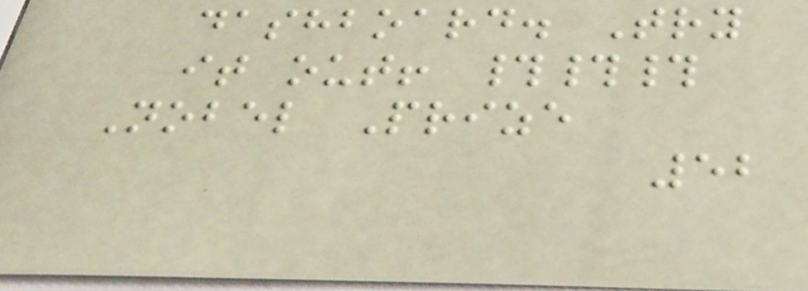dashboard. Try
it out! ###
Nobel Prize
52
